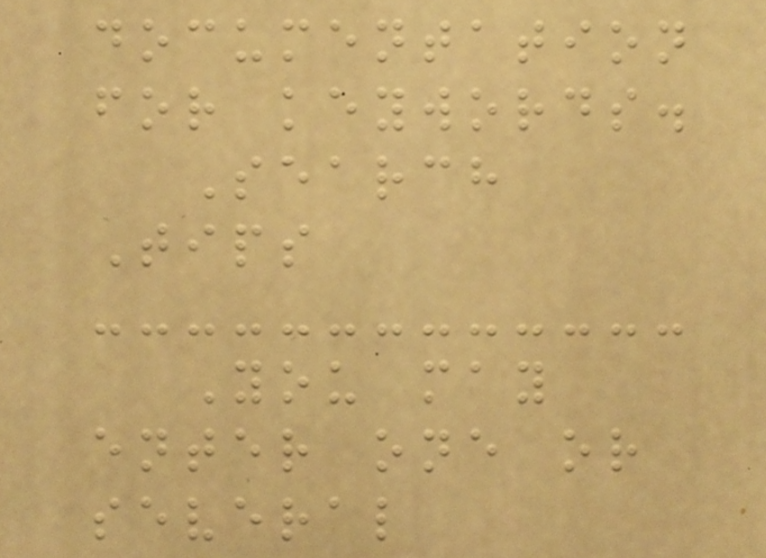documentation
for keywords.
Search
Tips
You may
enter one or
several
